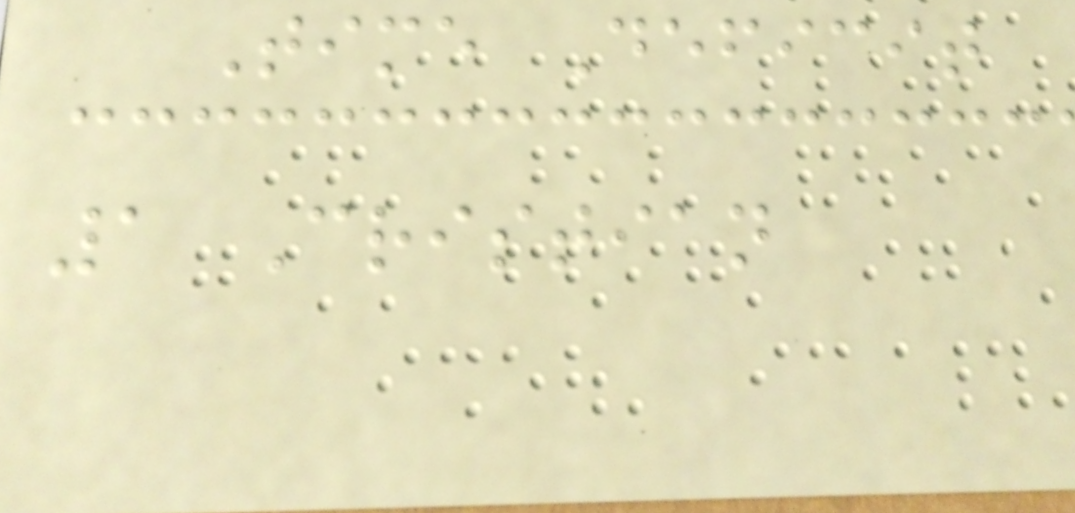Time Deficit
1 Cristian
